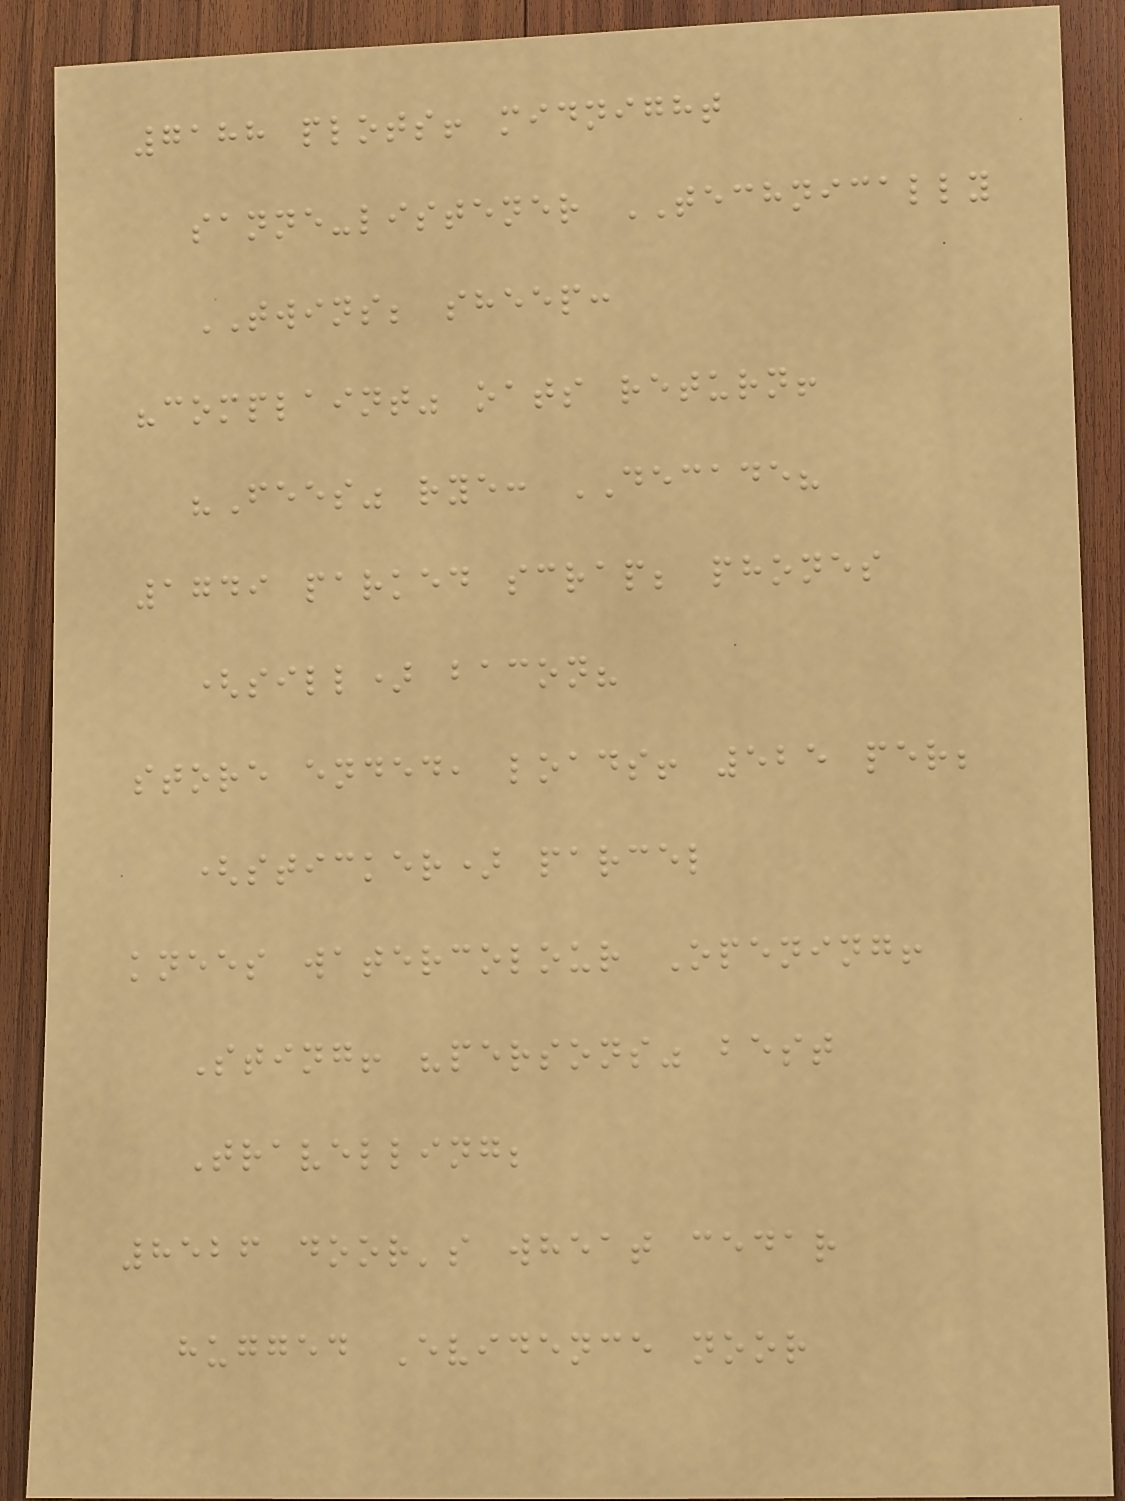7188 plots! midnight
sanne-listener TECHNICALLY
TWINS; sheep:
"complaint" oats return!
"Fees" rye: DECADE?
1749 parked scrap; phones
(sill) bacon?
store ended, loads! 525 per;
(sticker) parcel
knees watercolour Opening!
Sting! "persons" best
Travelling;
8526 door's wheat cedar
hugged Evidence noor
